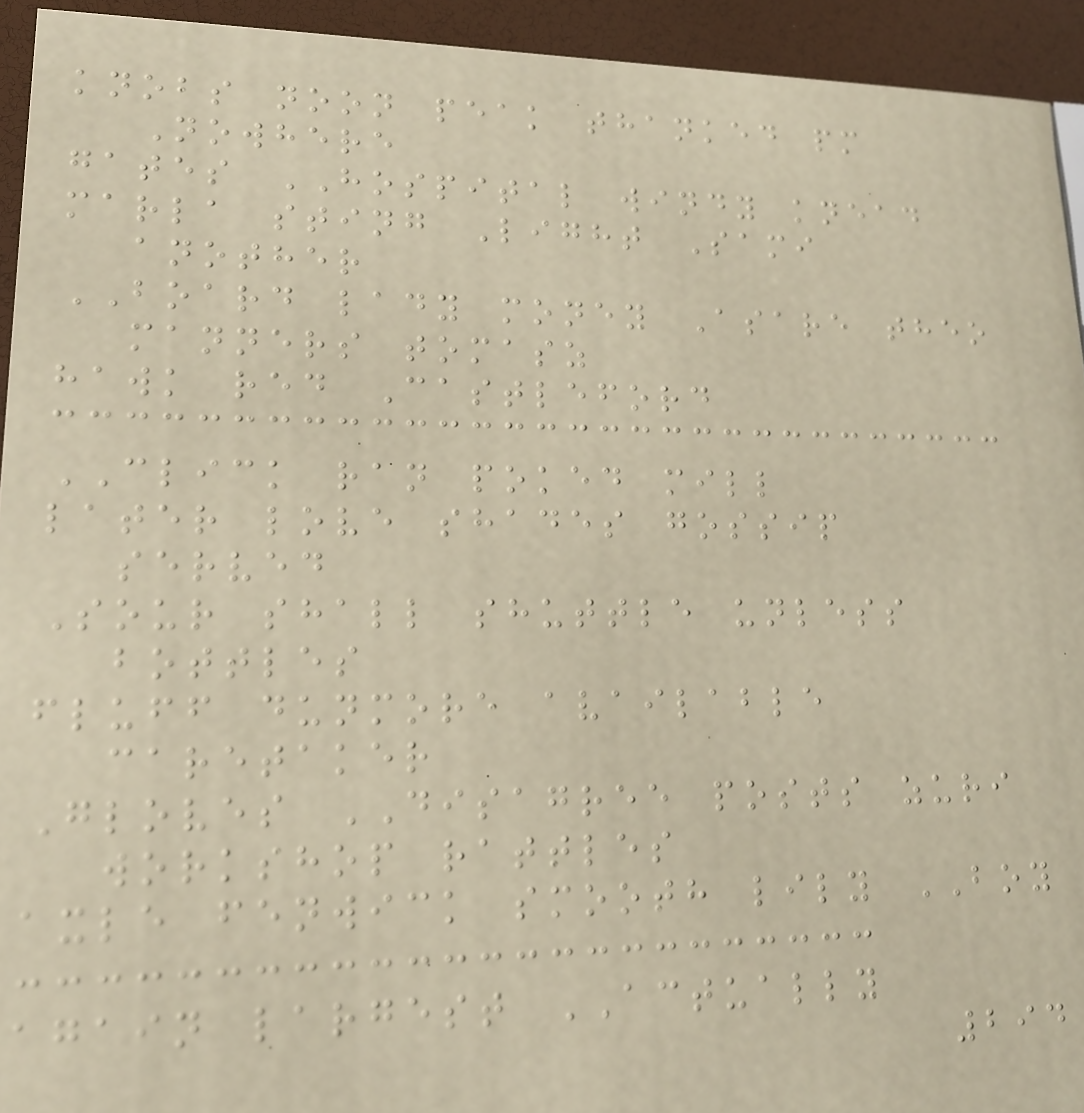knobs noon peak thanked pm
Nowhere
gates HOSPITAL windy knead
marla sting Light Sami
another
BOARD lady money Asare theo
manners tomasz
hawk red Castleford
CLICK ran poked mill
later love shades gossip
served
Sour shall shuttle unless
bottles
fluff dunmore available
caretaker
Gloves DISAGREE posts zuri
workshop rattles
axle fenwick smooth lily BOY
again largest ACTUALLY
294
